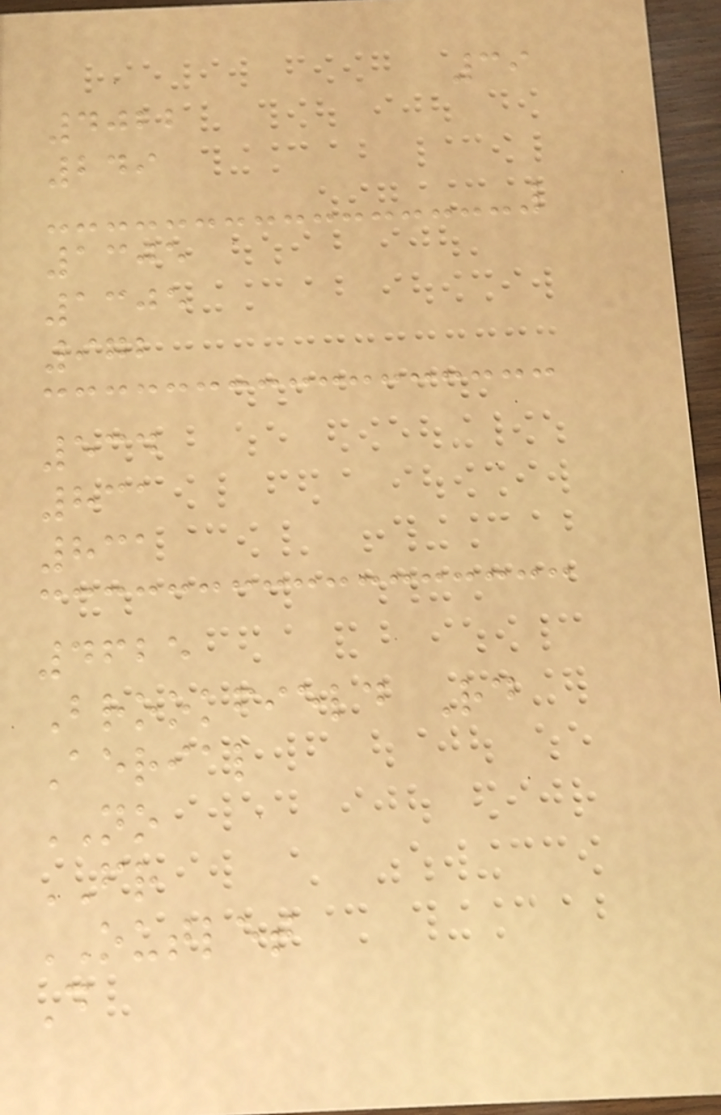39
4022
249
1305
1305
972
534
831
831
4625
Brookfield Rd
Aerial
NO
FR
OUTLET
D
